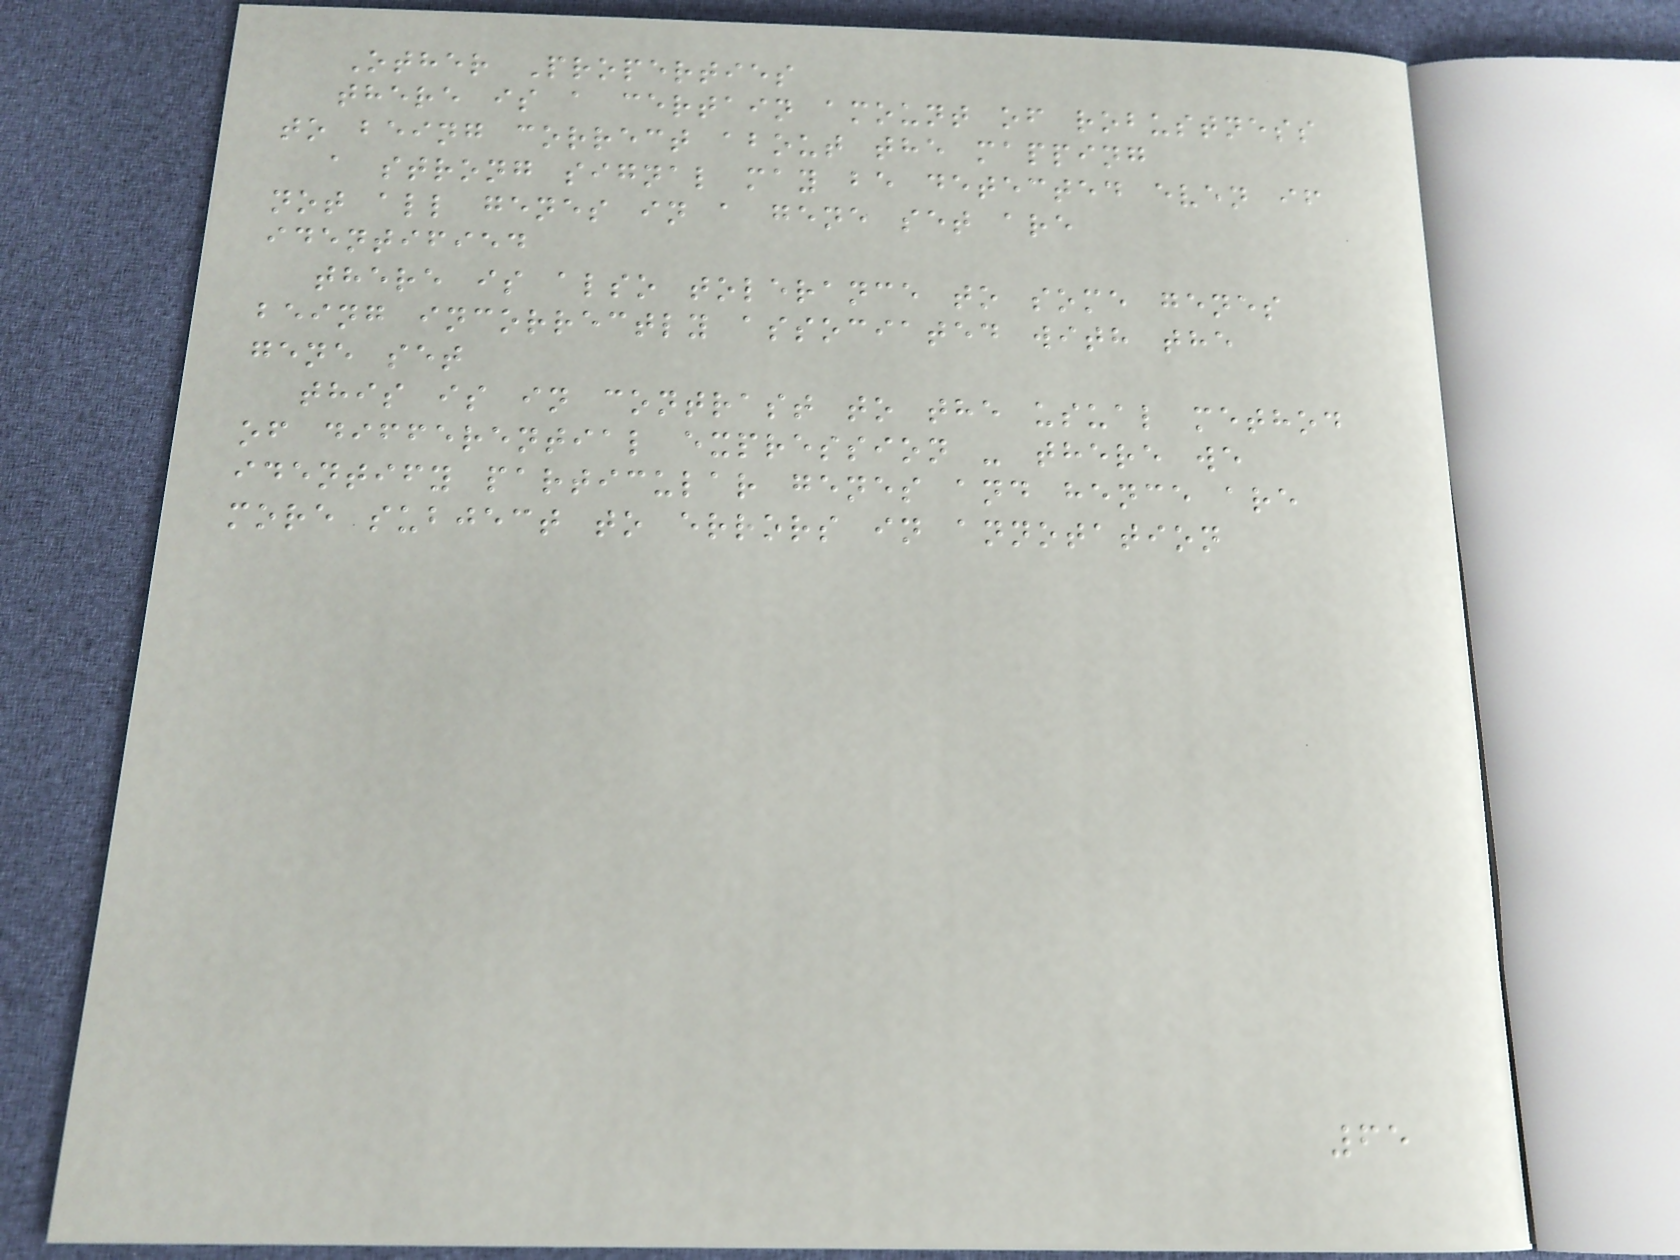Other Properties
there is a certain amount of robustness
to being correct about the mapping
a strong signal may be detected even if
not all genes in a gene set are
identified
there is also tolerance to some genes
being incorrectly associated with the
gene set
this is in contrast to the usual method
of differential expression - there we
identify particular genes and hence are
more subject to errors in annotation
65
